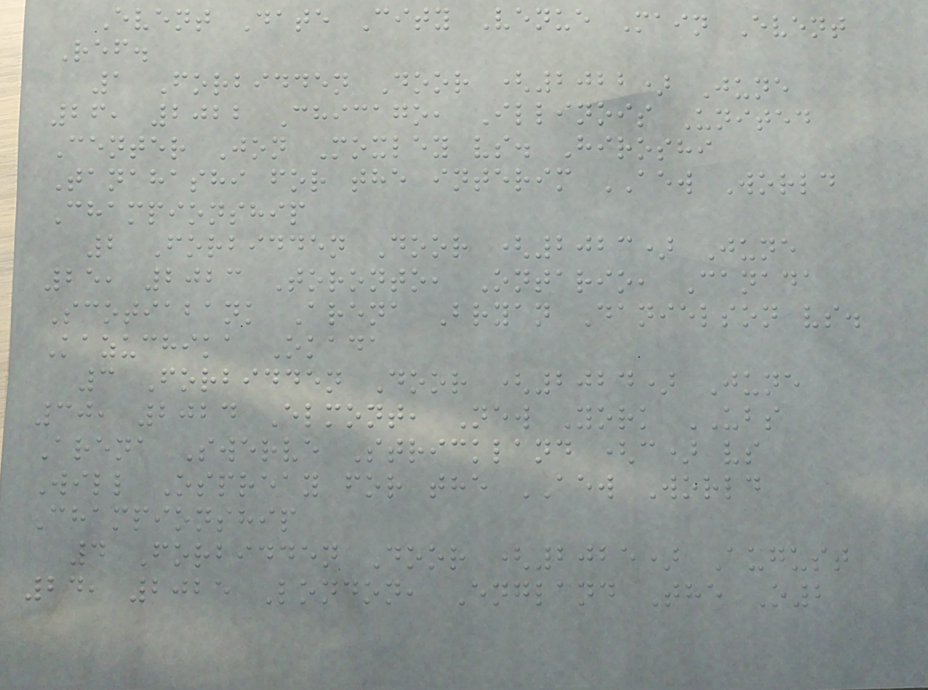Event Date City Venue Main Event
Ref.
1 Forbidden Door (2022) June
26, 2022 Chicago, Illinois United
Center Jon Moxley vs. Hiroshi
Tanahashi for the interim AEW World
Championship
2 Forbidden Door (2023) June
25, 2023 Toronto, Ontario, Canada
Scotiabank Arena Bryan Danielson vs.
Kazuchika Okada
3 Forbidden Door (2024) June
30, 2024 Elmont, New York UBS
Arena Swerve Strickland (c) vs
Will Ospreay for the AEW World
Championship
4 Forbidden Door (2025) August
24, 2025 London, England The O2
